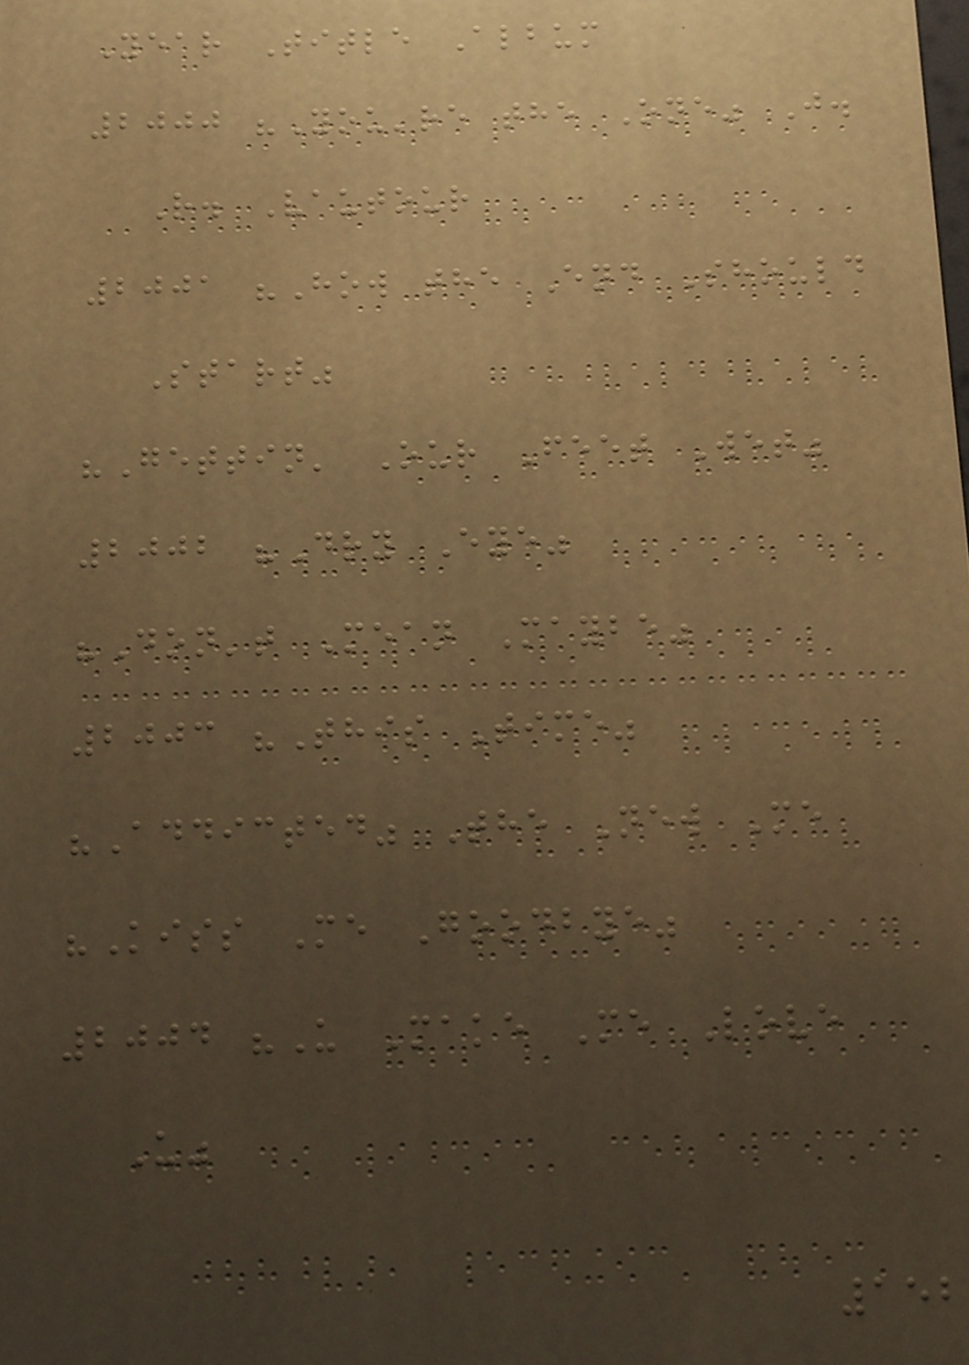Year Title Album
2000 "You're the One" J.
R. Vautour
2001 "How the End Should
Start"
"Gettin' Our Feet Wet"
2002 "Dry Eye"
"Don't Mean Maybe"
2003 "This Time"
"Addicted" The New Me
"Kiss Me Goodbye"
2004 "U Make Me Love
U"
152
